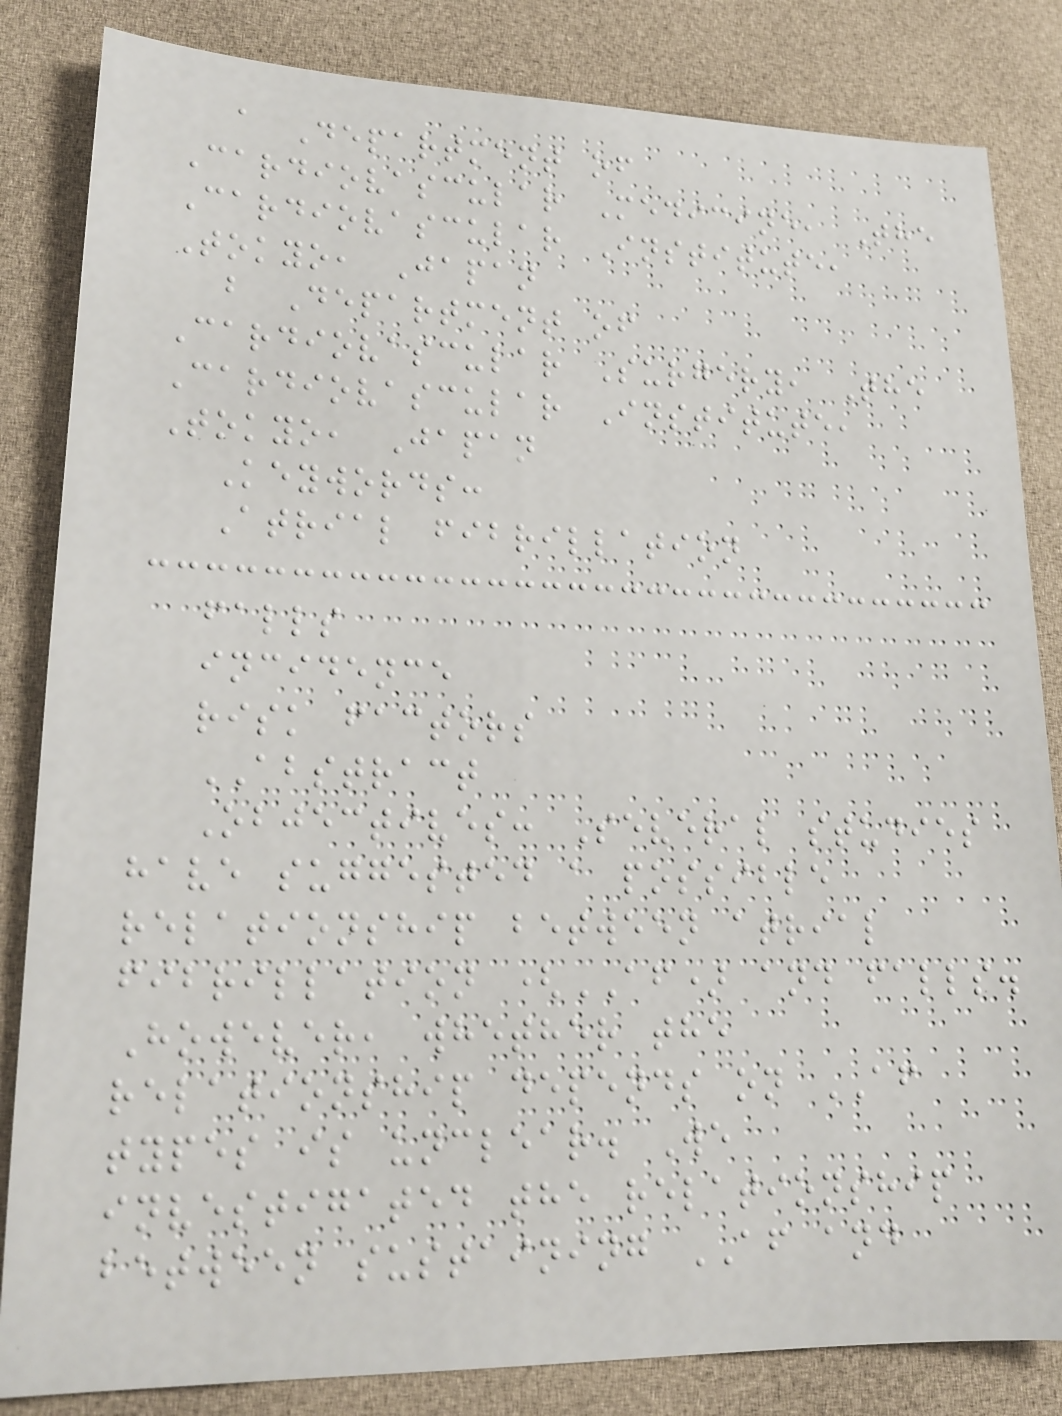a Department of
Cardiovascular Medicine, The
Cardiovascular Institute,
Tokyo, Japan
b Department of
Cardiovascular Surgery, The
Cardiovascular Institute,
Tokyo, Japan
Keywords:
Atrial fibrillation
falls
incidence
risk factors
ABSTRACT
Objectives: Several studies
have suggested a possible
relationship between atrial
fibrillation (AF) and falls.
However, whether the
relationship depends on AF
types is unclear. We
investigated the relationship
between sustaining AF and
